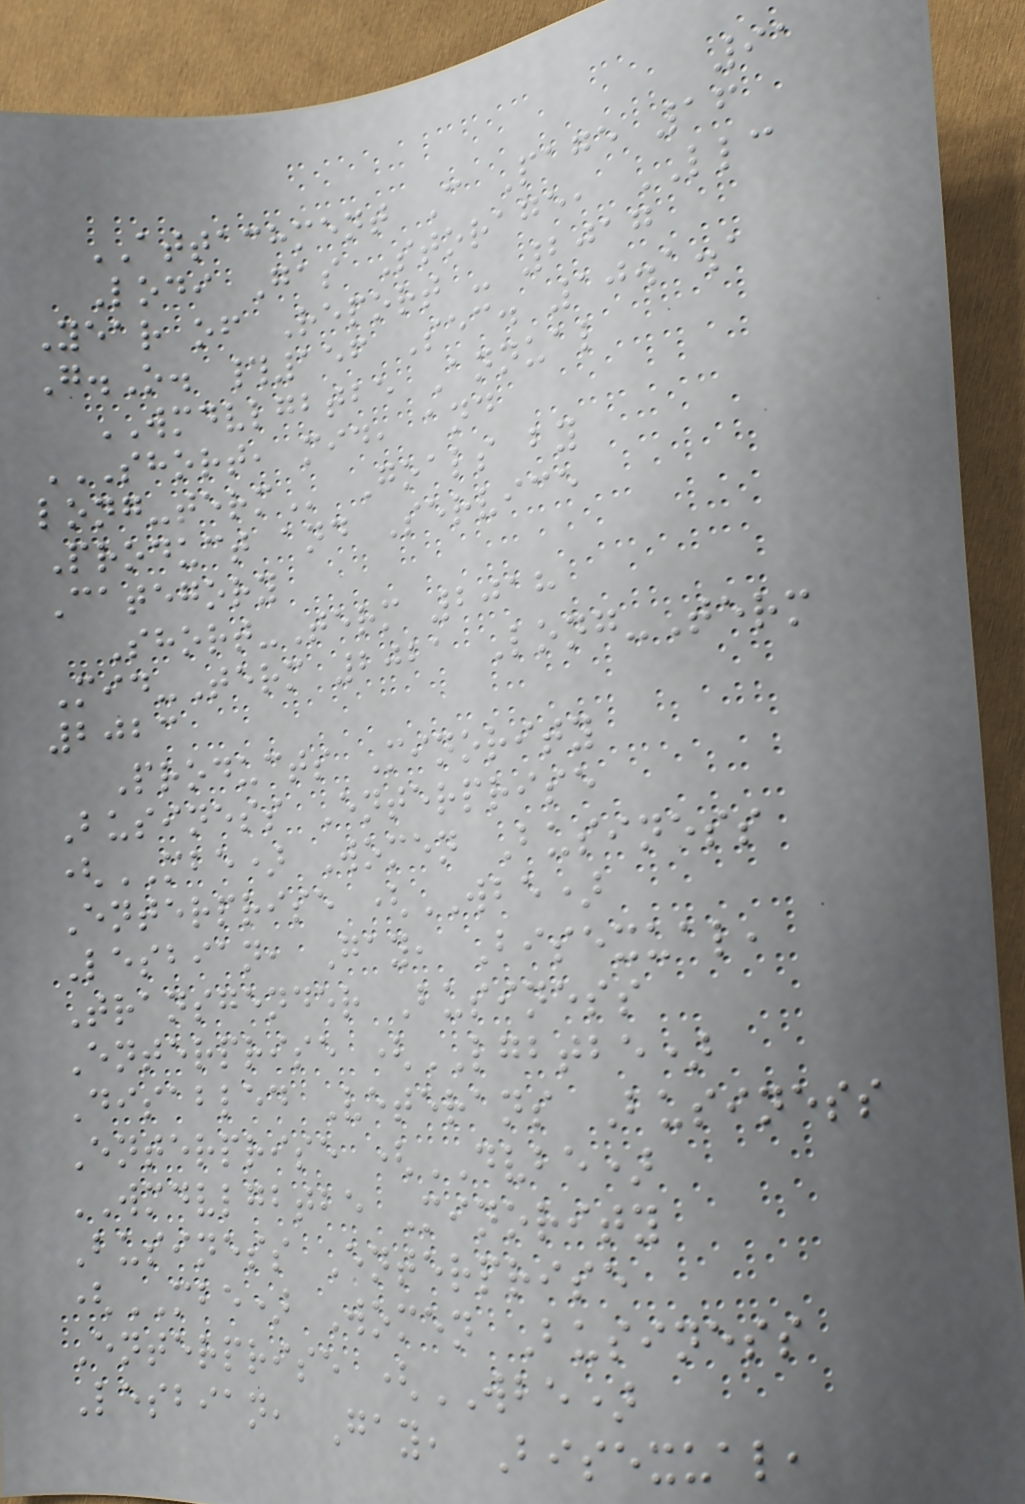91
ATTACHMENT C Page 16
Lodi Gas Storage, LLC
Year of Report - 2017
G.O. #156 Sec. 10.1.1
WMDVLGBTBE Annual
SHORT, MID, AND
LONG-TERM Goals by
Product and Service
Category
Short-Term 2018
Mid-Term 2021 Long-Term
2023
Products Minority
Business Enterprise
(MBE) Women Business
Enterprise (WBE)
Lesbian, Gay, Bisexual,
Transgender Business
Enterprise (LGBTBE)
Disabled Veterans Business
Enterprise (DVBE)
WMDVLGBTBE Minority
Business Enterprise
(MBE) Women Business
Enterprise (WBE)
Lesbian, Gay, Bisexual,
